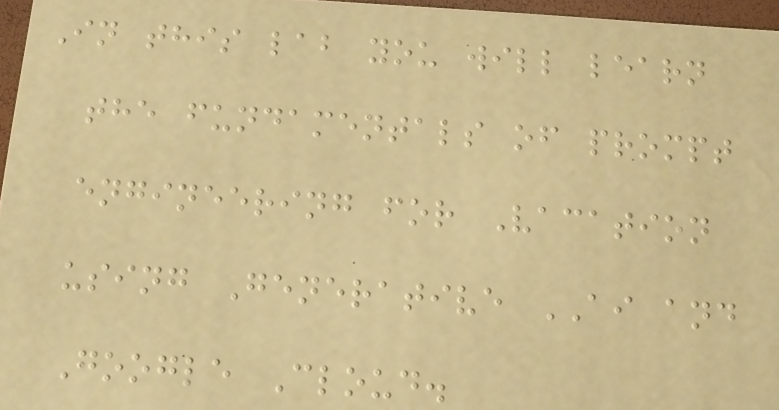In this lab you will learn
the fundamentals of prompt
engineering for Vacation
using Generative AI and
Google Cloud.
